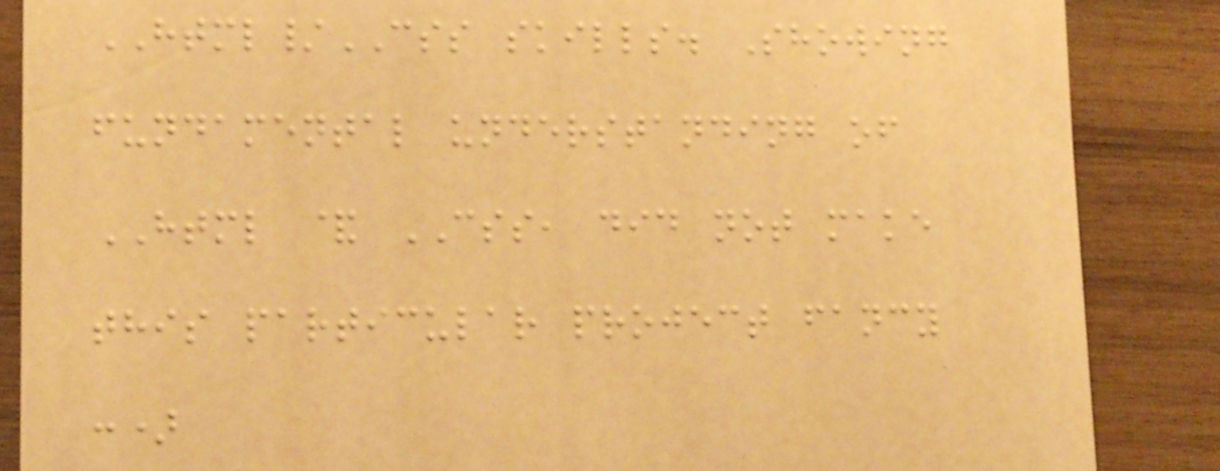HTML/CSS skills. Showing
fundamental understanding of
HTML & CSS, did not make
this particular project fancy
:)
